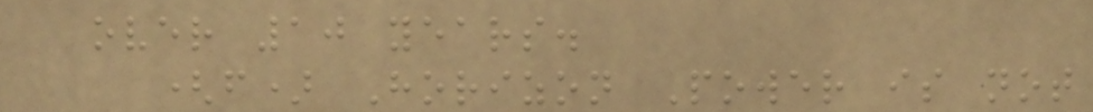over 10 years.
(f) Horizon Power is not
